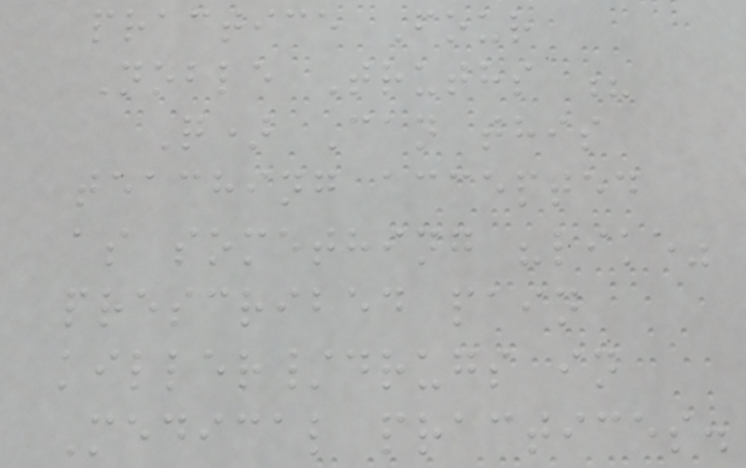practice Four
Noble Truths ?
Q) Can this
teaching accepted
as something "like"
prescribed pain
killer/drugs in
Medical practices.
